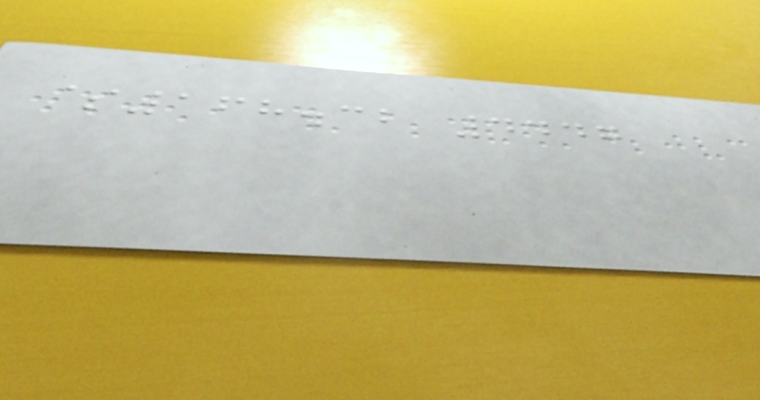$168.32 4447
